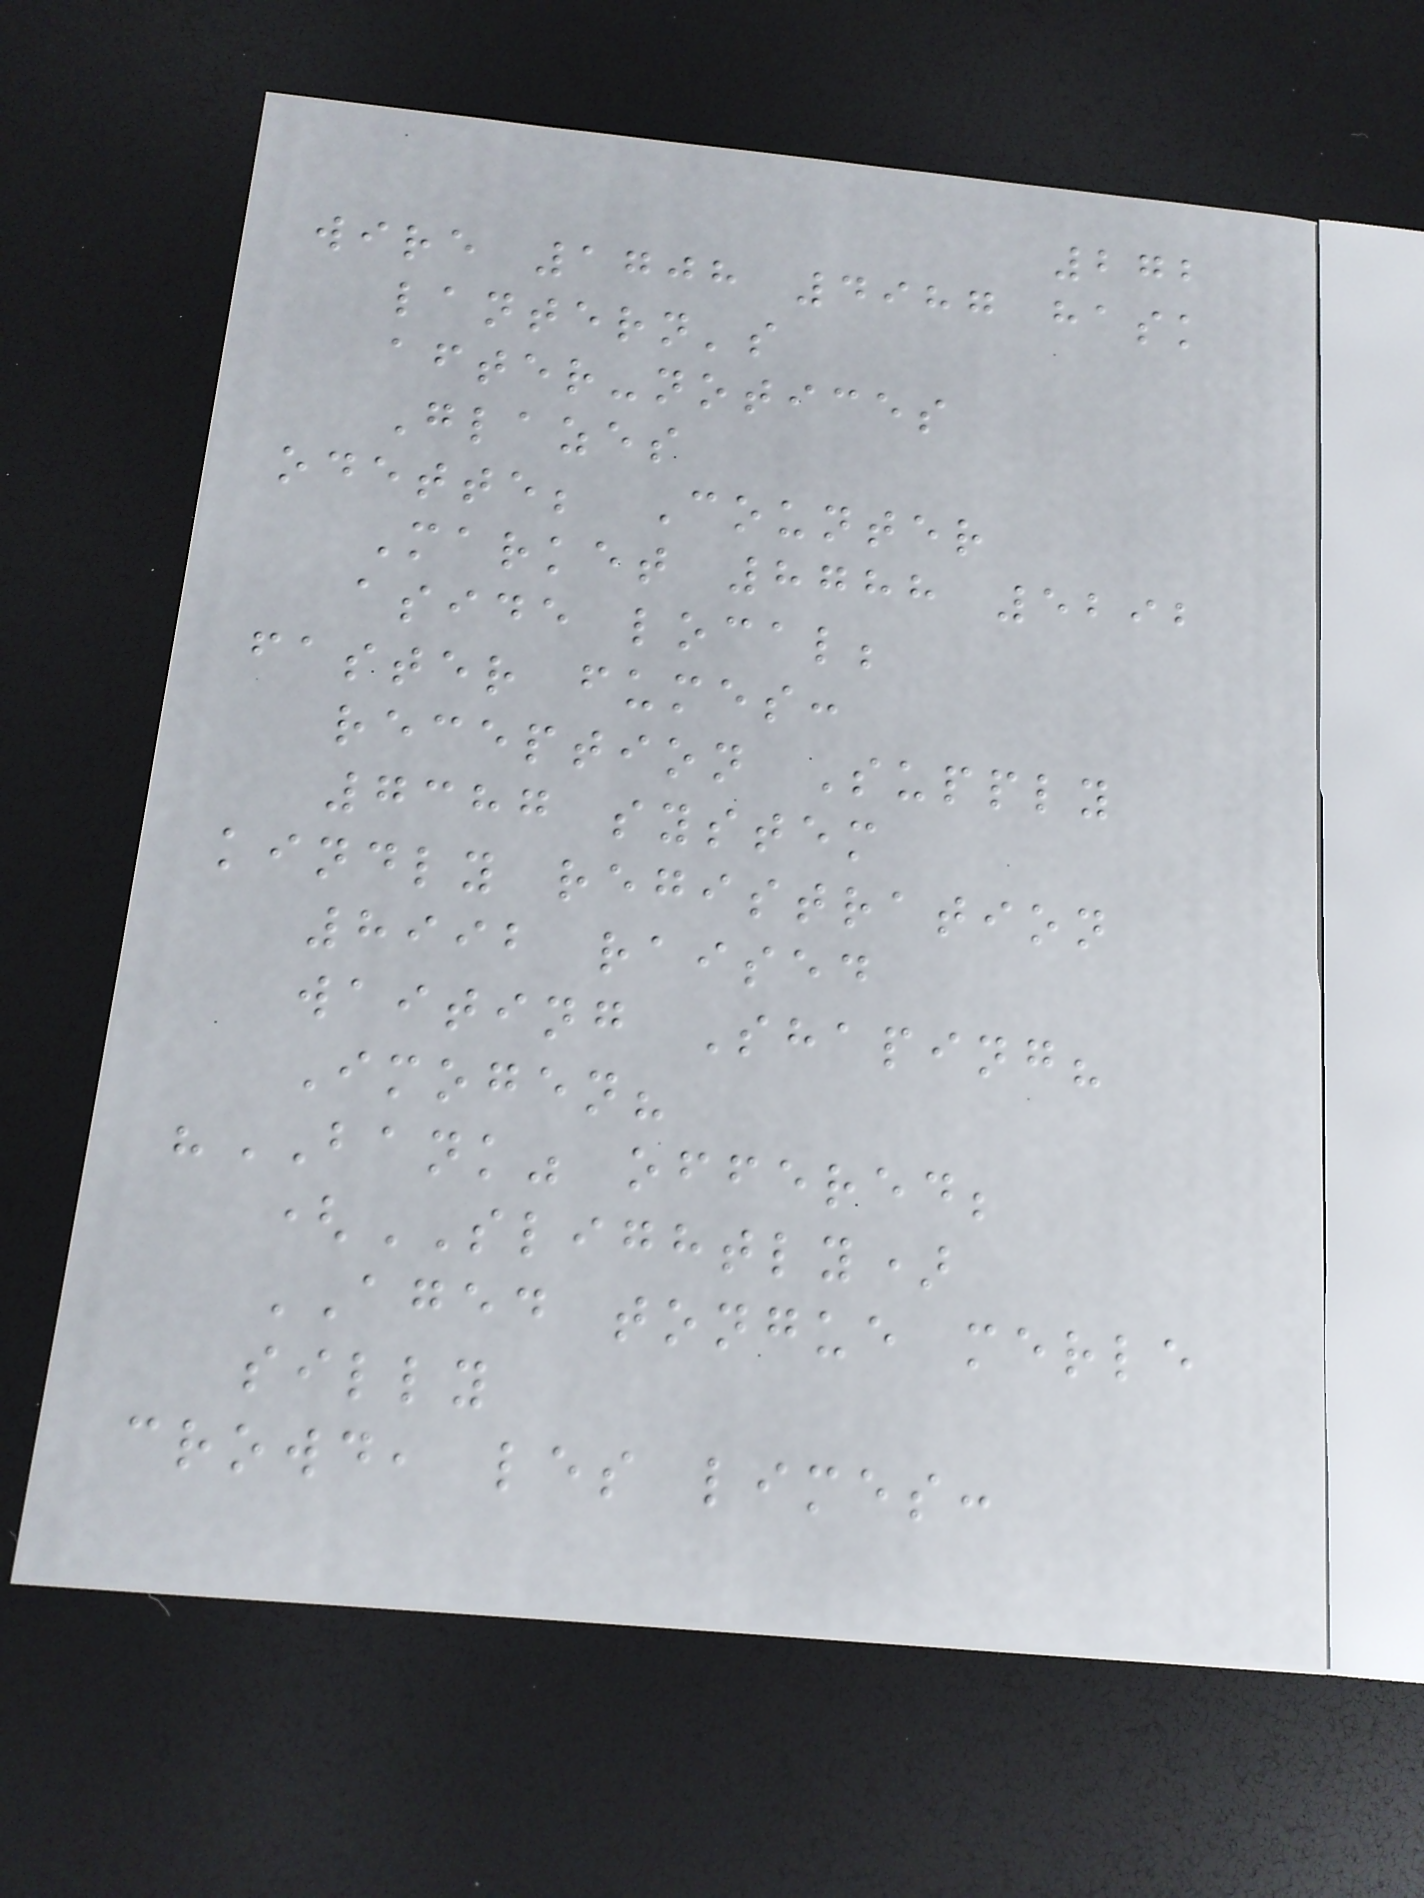272
wire 1708 4987 hask
lantern's
after-notices
Glazes
odette; Counter
Market 8788 5292
aside local;
faster fumes:
reception Supply
7387 system
kindly registration
8992 raised
waiting Shaping?
Imogen?
"BANK" offered;
(SLIGHTLY)
AGED tongue merle
silly
crowd, les limes:
